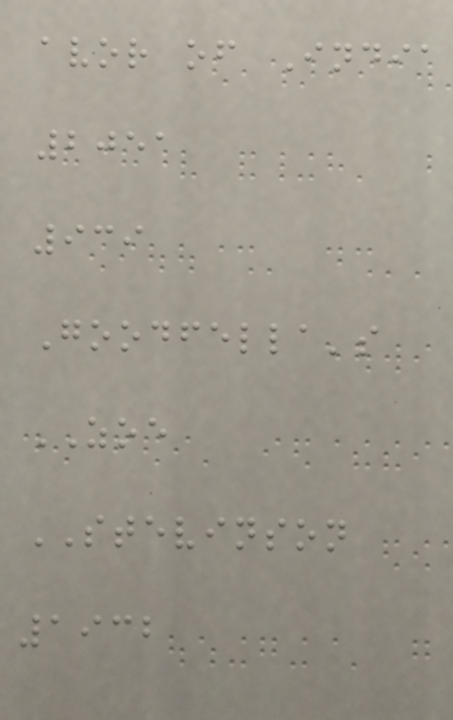avor of India
2051
939
Goodfella's
ZOE
STEVINSON
1932
